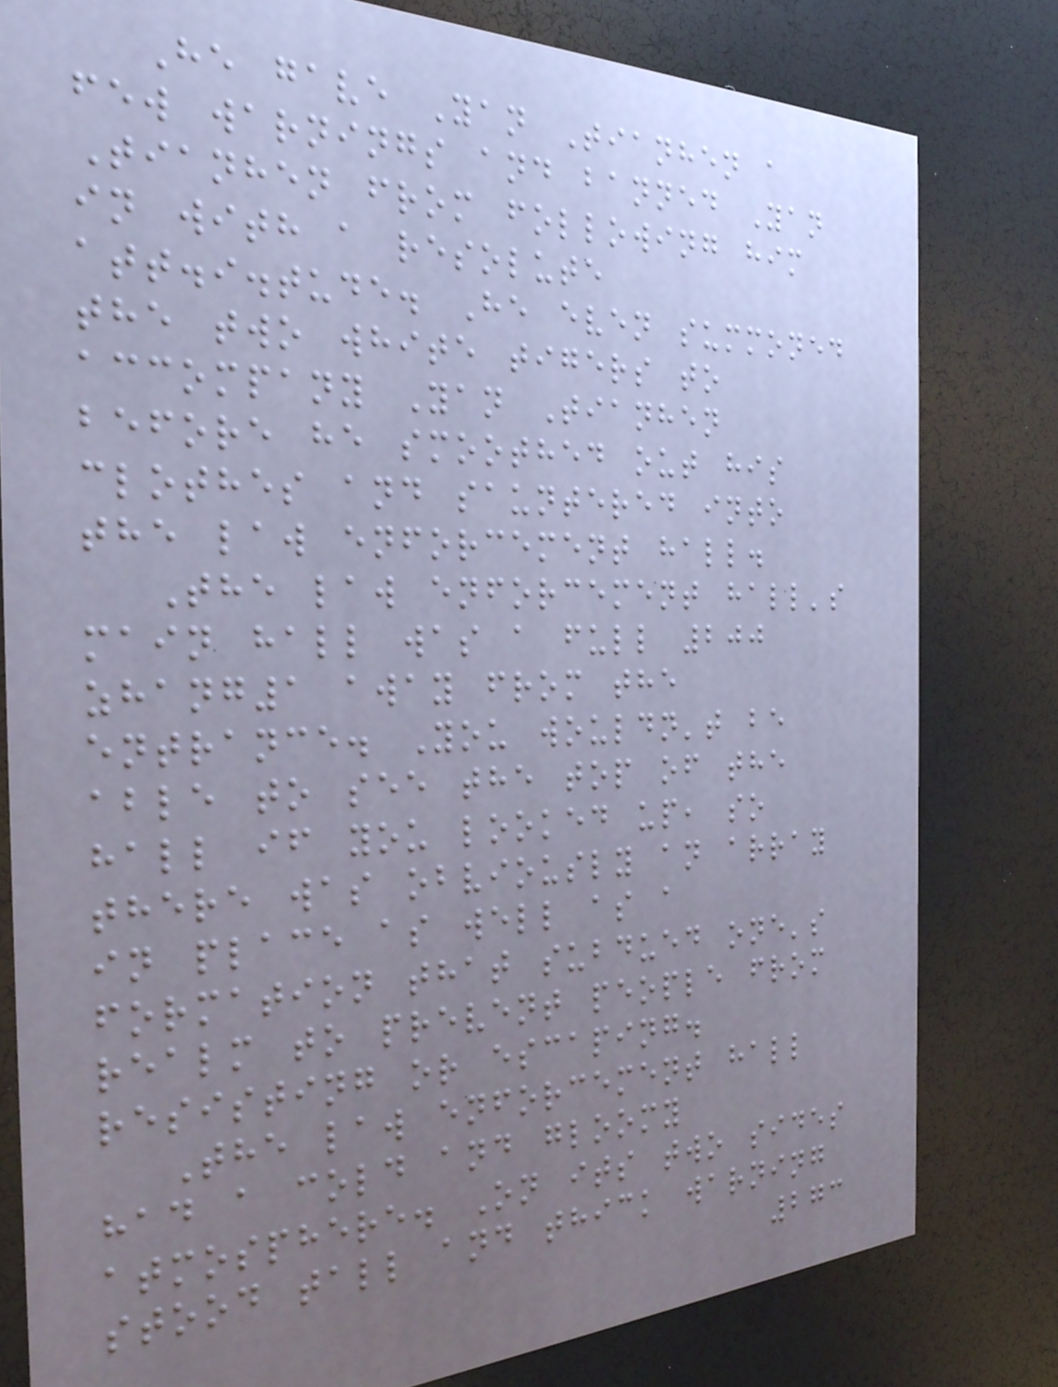He gave Yan Tianhen a
few warnings and banned Yan
Tianhen from following him
in with a resolute
att.i.tude. He even summoned
the two white tigers to
accompany Yan Tianhen
before he smoothed out his
clothes and sauntered into
the law enforcement hall.
The law enforcement hall's
main hall was a full 200
zhang1 away from the
entrance. You wouldn't be
able to see the top of the
hall if you looked up, so
there was obviously an array
in place as well as a
formation that subdued one's
realm to prevent people from
resisting or escaping.
The law enforcement hall
had a cold and gloomy
atmosphere. On its two sides
stood tall and thick warning
273
